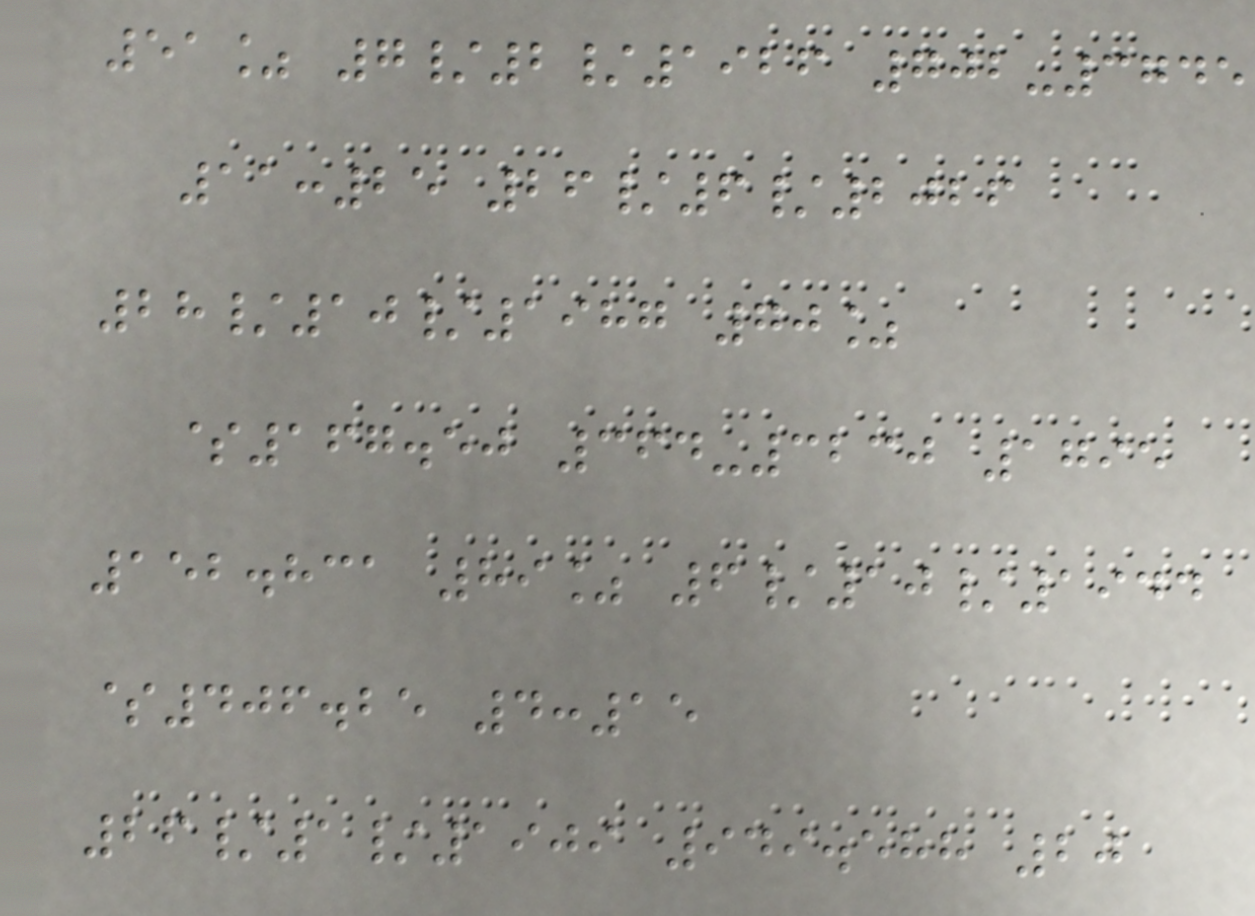51% 7/2/1926 702-3745
11:25 26/6/2026
28/10/1987 70%
$167.50 364-3230 1795
152.831 89% 6/10/1944
$406.25 4:15
26/1/1909 949.588 20
